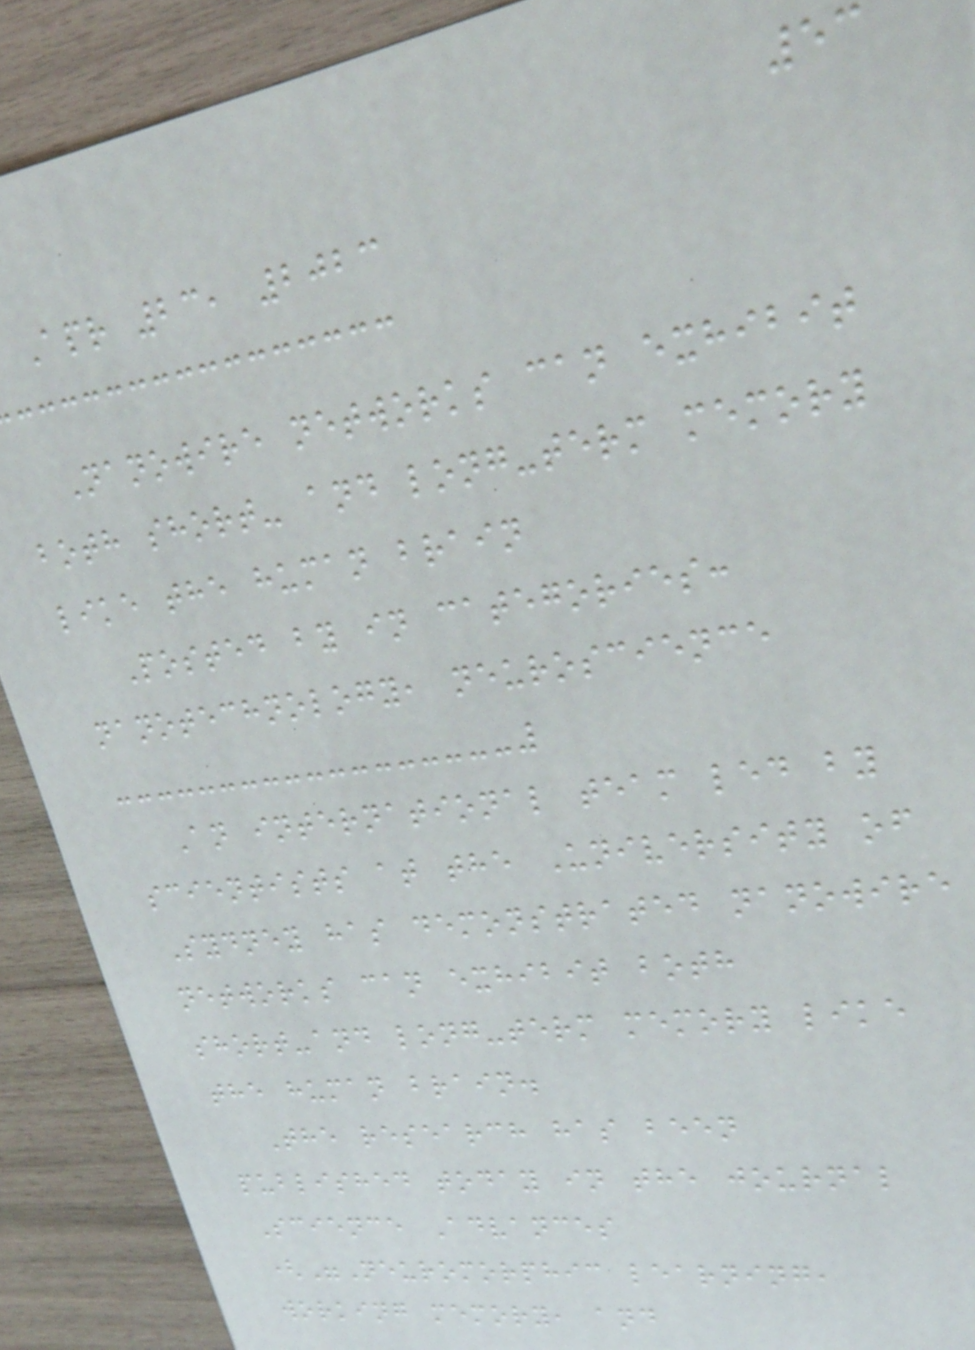53
Apr 23, 2023
Nanowire networks can exhibit
both short- and long-term memory
like the human brain
Posted by in categories:
nanotechnology, neuroscience
An international team led by
scientists at the University of
Sydney has demonstrated nanowire
networks can exhibit both
short-and long-term memory like
the human brain.
The research has been
published today in the journal
Science Advances
("Neuromorphic learning,
working memory, and
